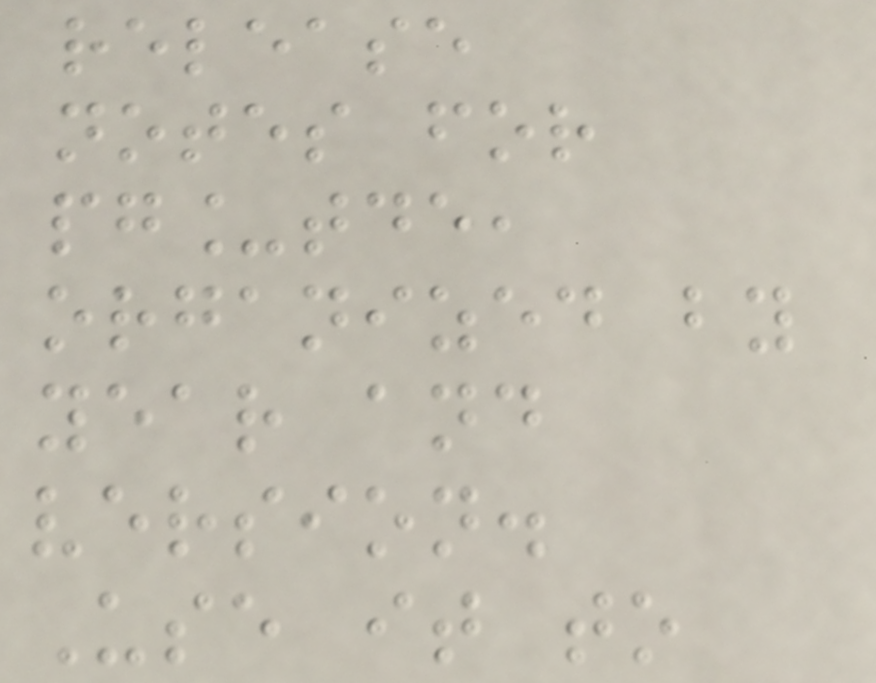release
notes for
pg_tde,
organized by
year and
version.
Use it to
